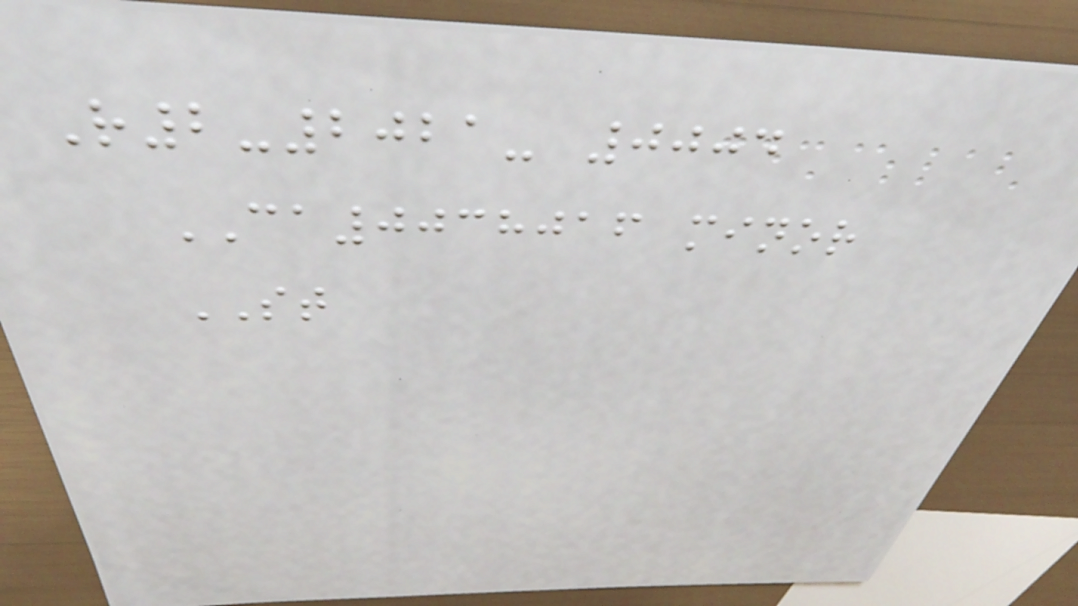R2-2021- 0004
CA0038016 minor
ST
